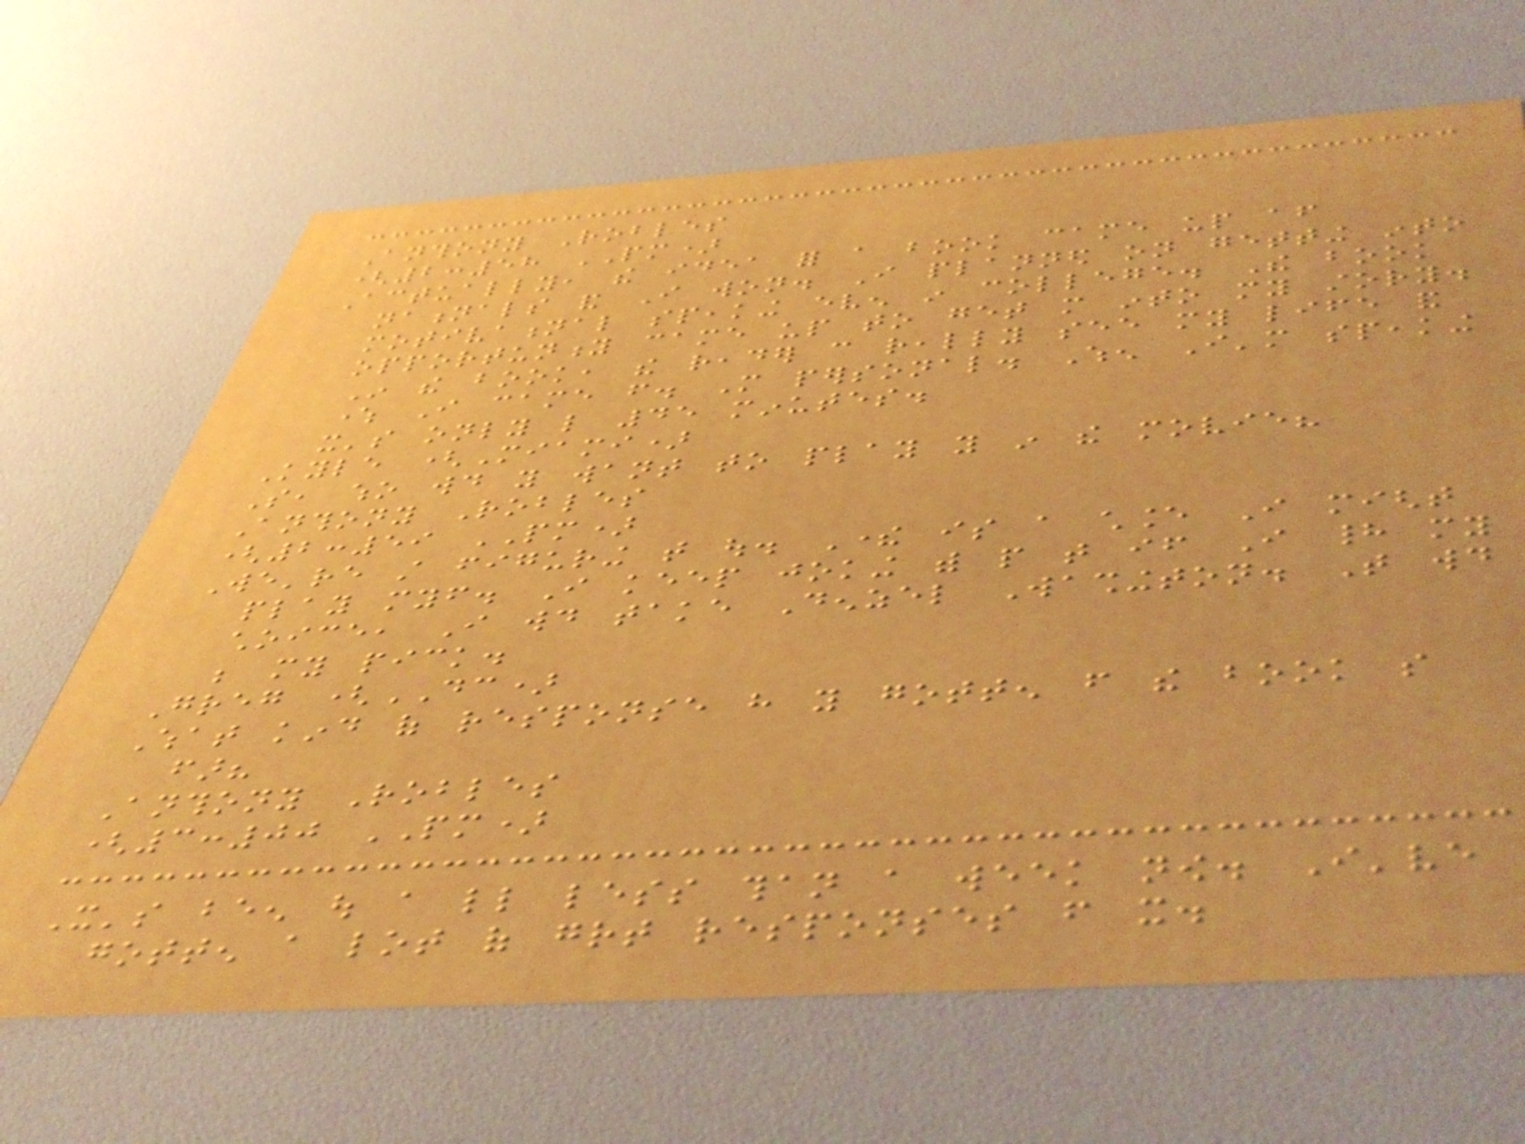Anthony Robles
(2:58 PM)
Actually, the idea for a book came up after
nationals and I won. I planned on getting into
motivational speaking even in college. The book
opportunity came up to get more into my story.
In the book, the reader can really see my life and
where I came from. More personal. When I'm speaking
it's only like 45 minutes.
Kyle (Miami)
So, who would you want to play you in the movie?
Anthony Robles
(2:59 PM)
We're still figuring that out. There is a chance I might
play myself. I keep joking with people that if I had my
choice, I would take Denzel Washington. That would
be my pick.
Greg (DC)
What kind of response have you gotten from the book so
far?
Anthony Robles
(3:00 PM)
It's been out a little less than a week now. I've
gotten a lot of great responses from it.
